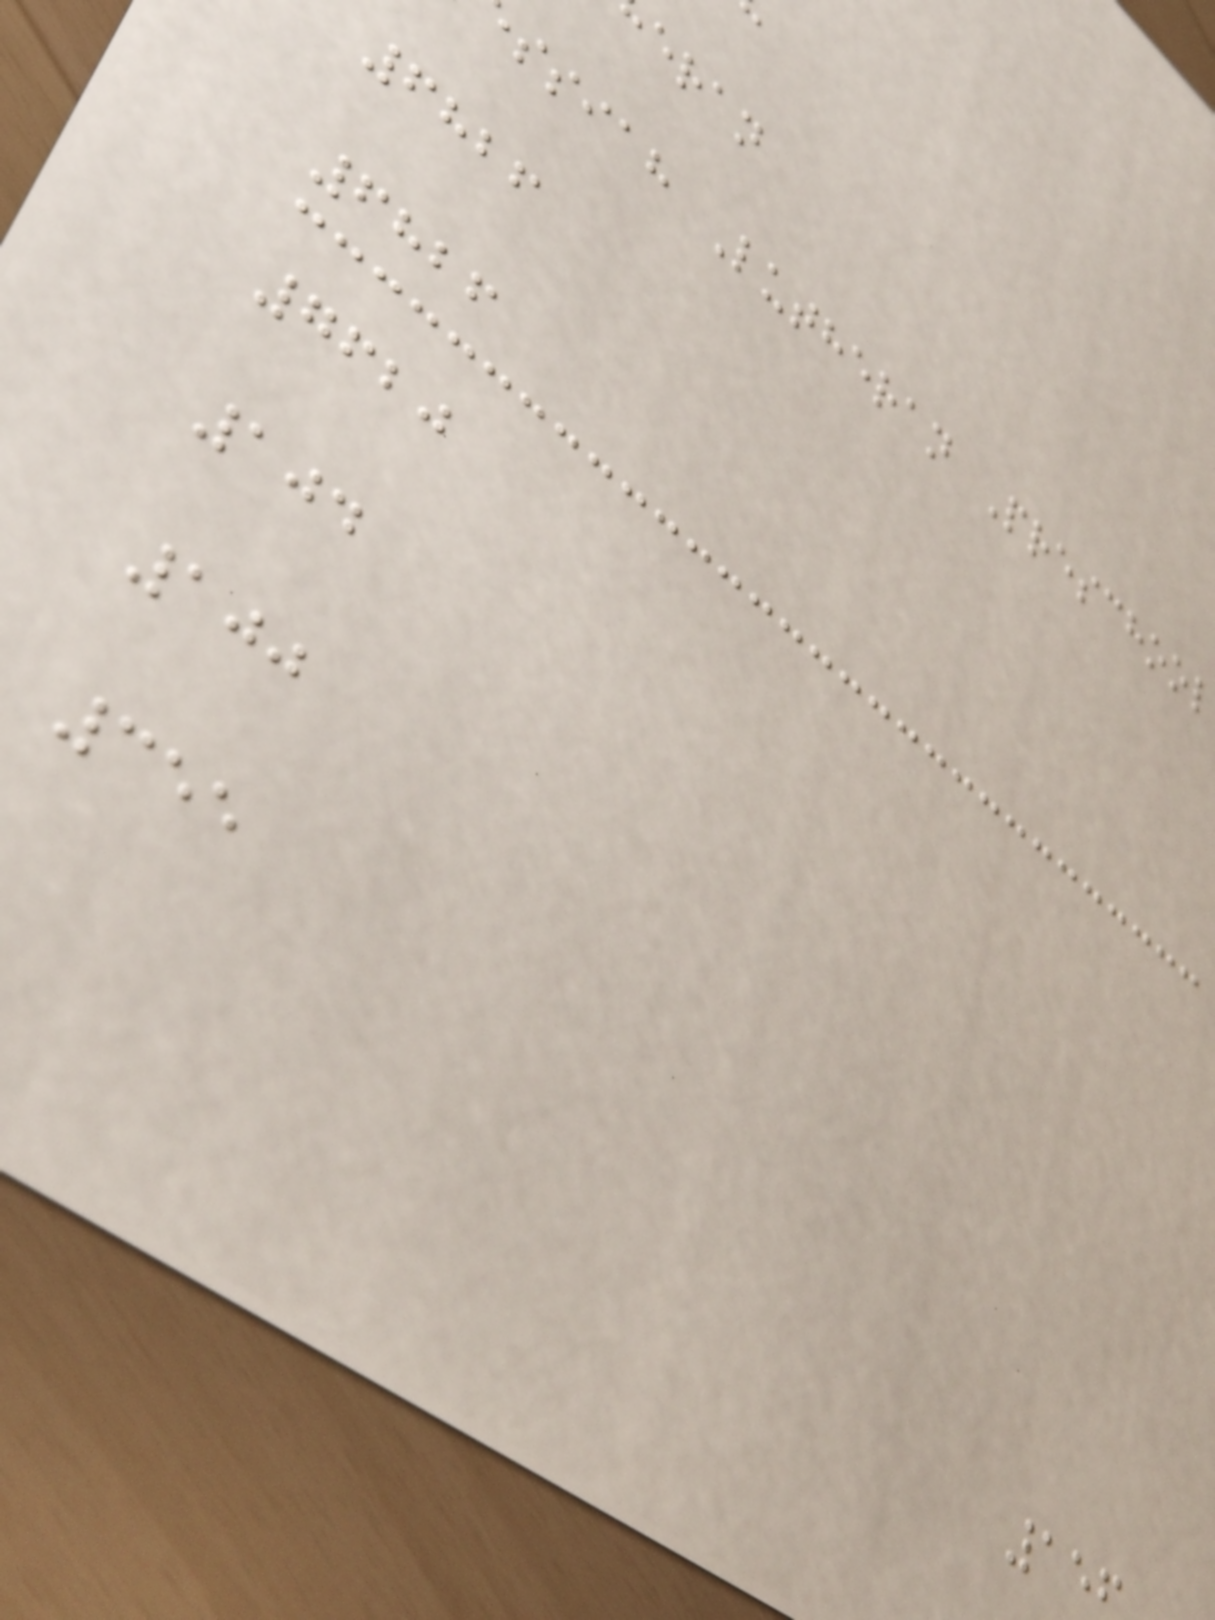eran
ssiah Lutheran Preschool
6826
6826
7620
104
100
355
